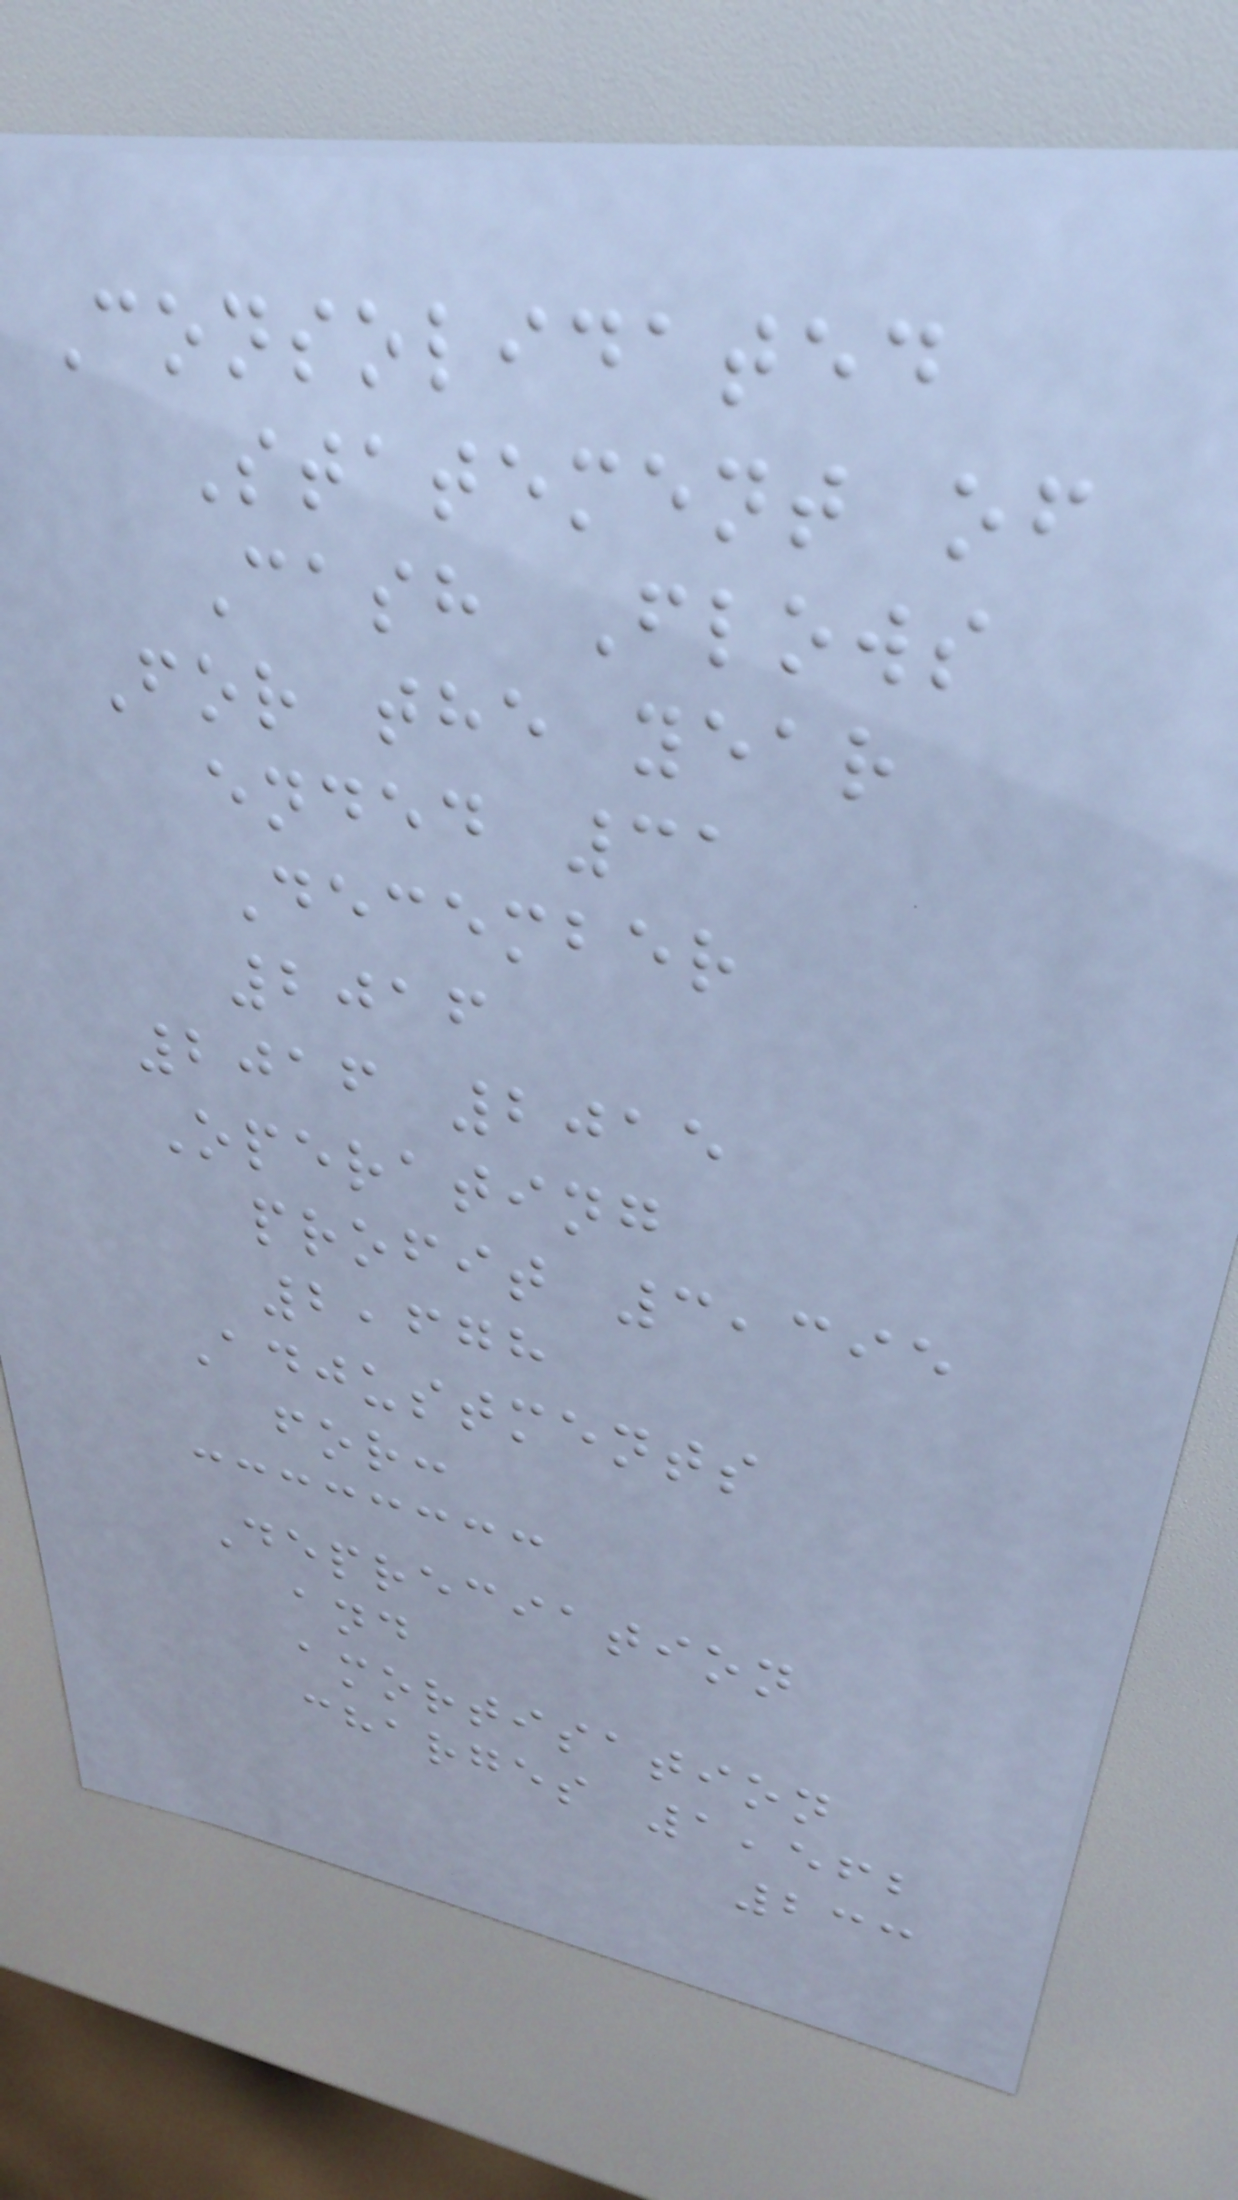Consolidated
Statement of
Cash Flows
For the year
ended 31
December
2016
2016 2015
Operating
profit 3,395
2,678
Adjustments
for:
Depreciation
and
amortisation
charges 1,562
233
